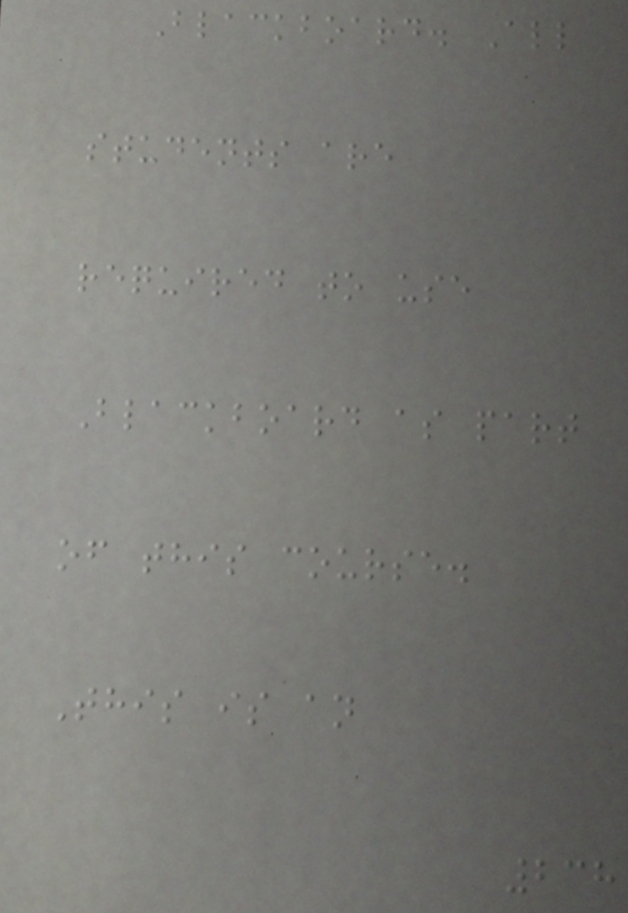Blackboard. All
students are
required to use
Blackboard as part
of this course.
This is an
238
